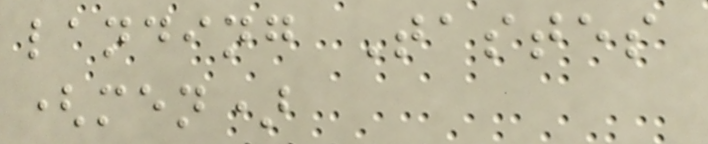landing Tastes
(men)
